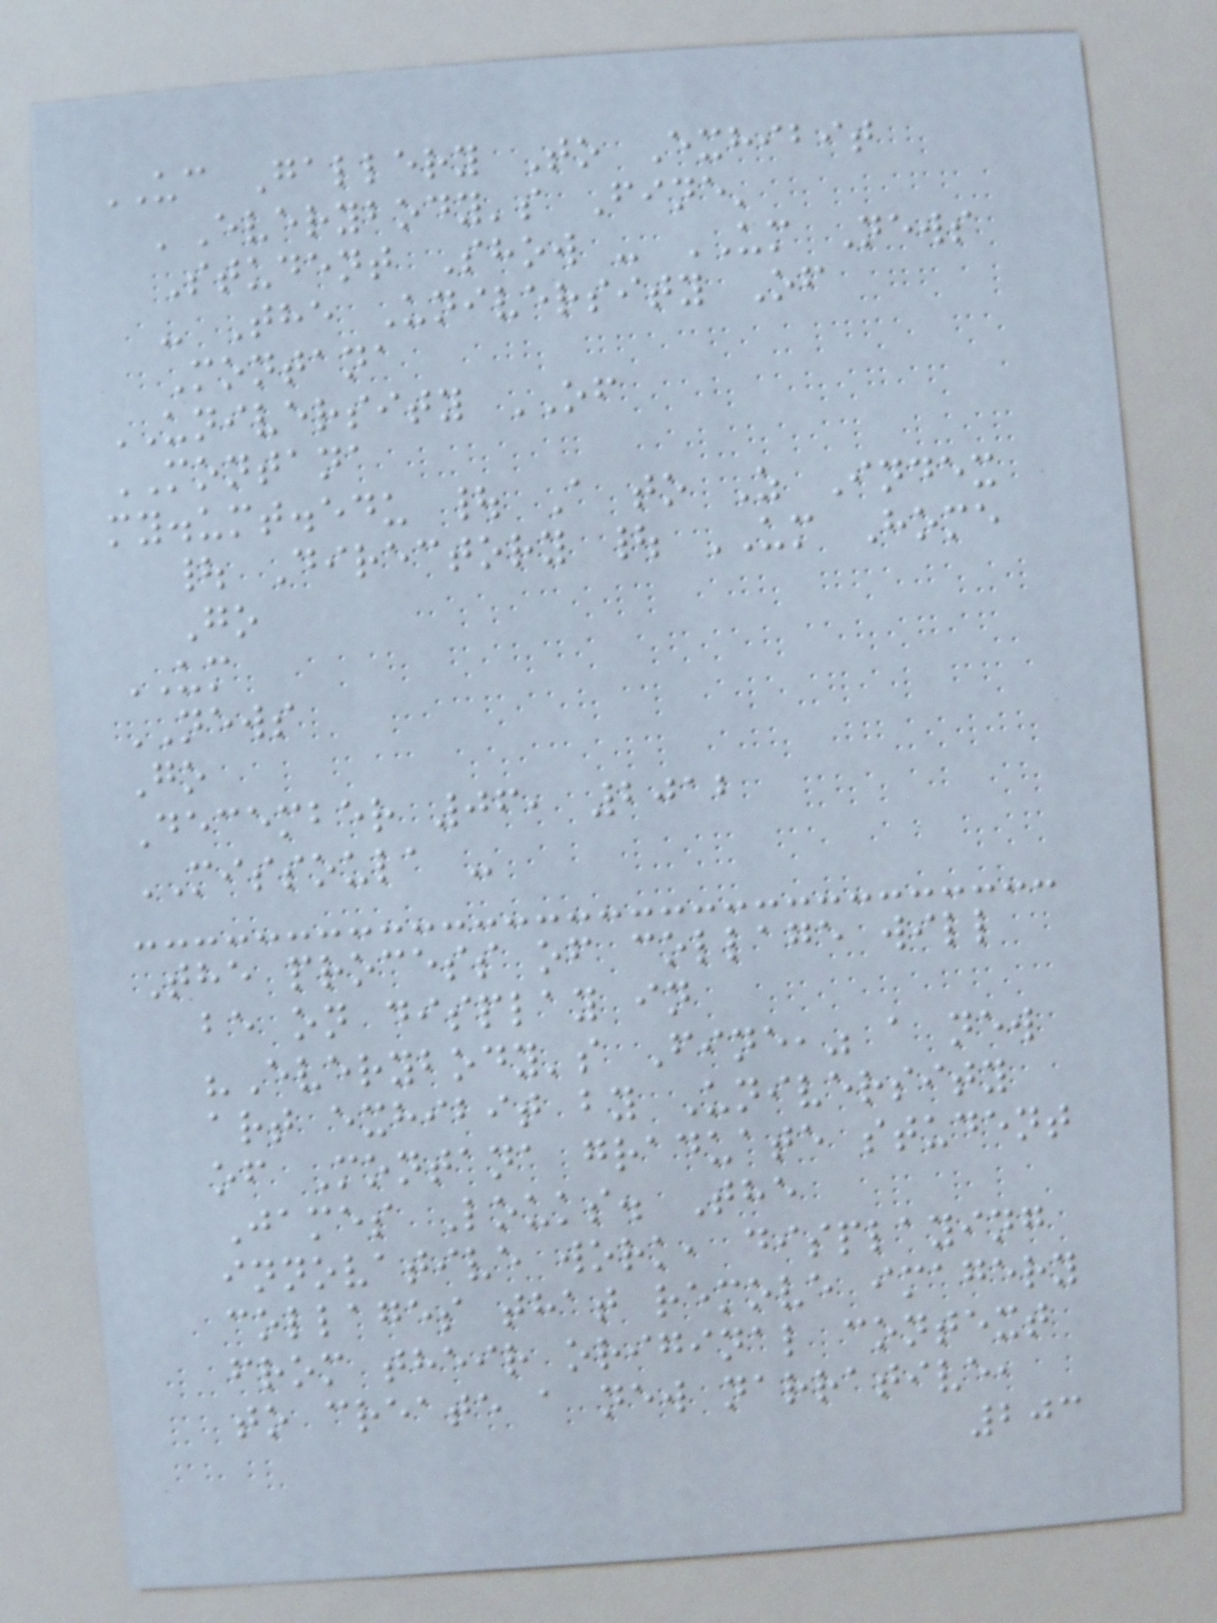UC Gallery To Exhibit
'Everybody's Fine'
Student Show - UM News
- The University Of
Montana
UNIVERSITY OF
MONTANA
my.umt.edu | A to Z Index
| Directory | UM Home
Go
UM
NEWS
Go
December 06, 2012
MISSOULA -
The process of collage will
be on display in
"Everybody's Fine," a new
art exhibit by University
of Montana graduate student
James Louks. The
innovative work, displaying
collages that remove imagery
from their original context
to create a new narrative,
203
